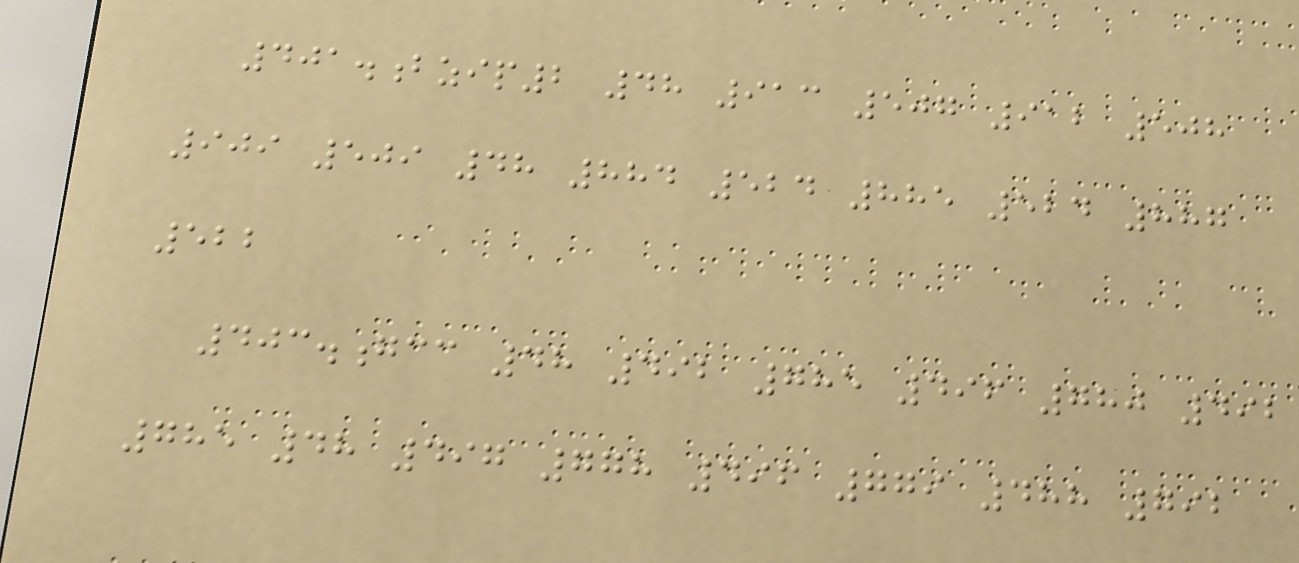401.bzip2 48 913 507 912 508
909 509 48 884 524 885 524 887
522
403.gcc 48 492 785 496 780 492
785 48 497 778 496 779 488 792
